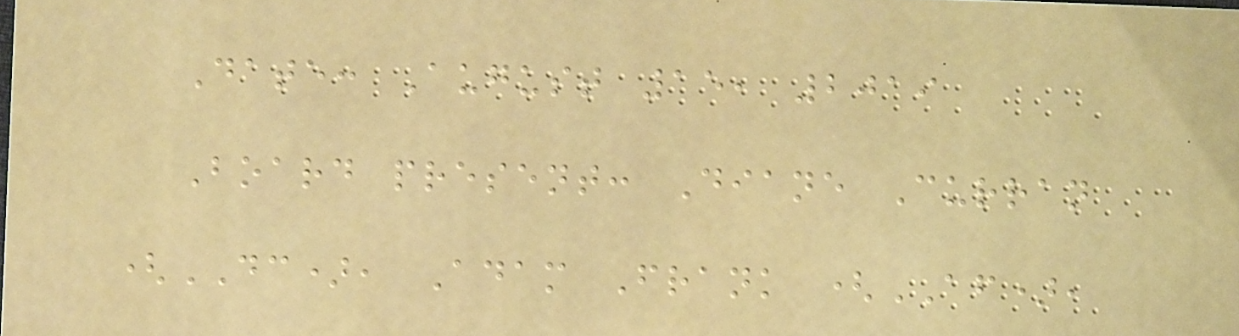Date: August 15, 2019
Board present: Diane Curran
(DC), Adam Frank (AF),
